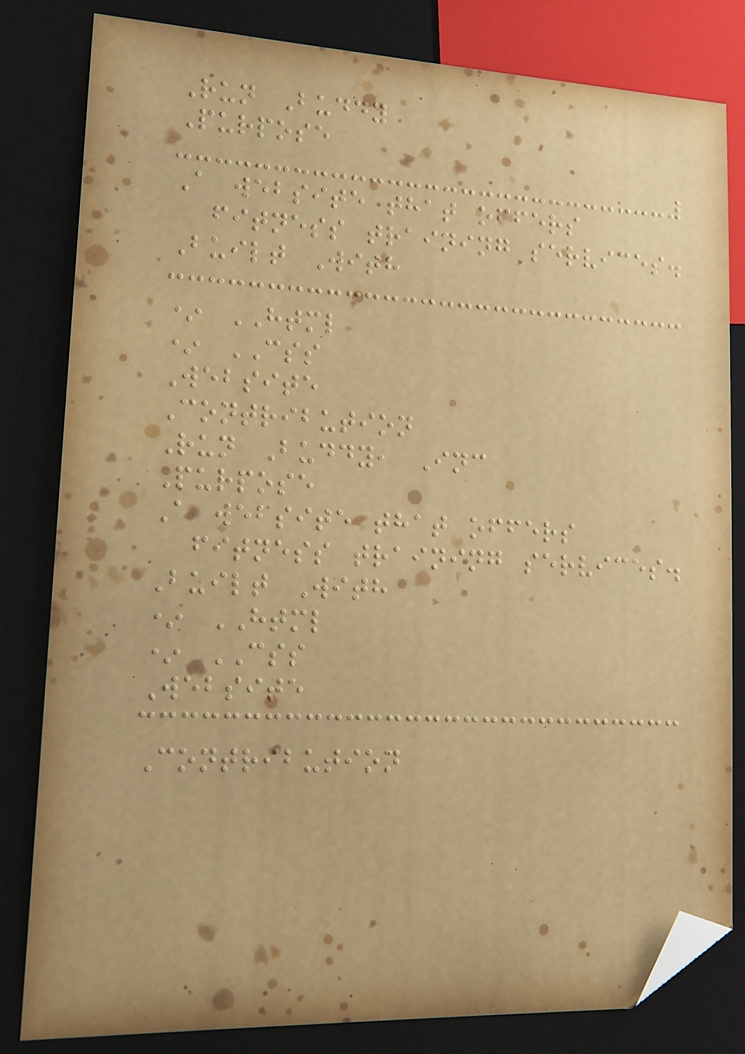Run Buddy
Purpose
A website that offers
fitness training services.
Built With
* HTML
* CSS
Website
Contribution
Run Buddy, Inc
Purpose
A website that offers
fitness training services.
Built With
* HTML
* CSS
Website
Contribution
